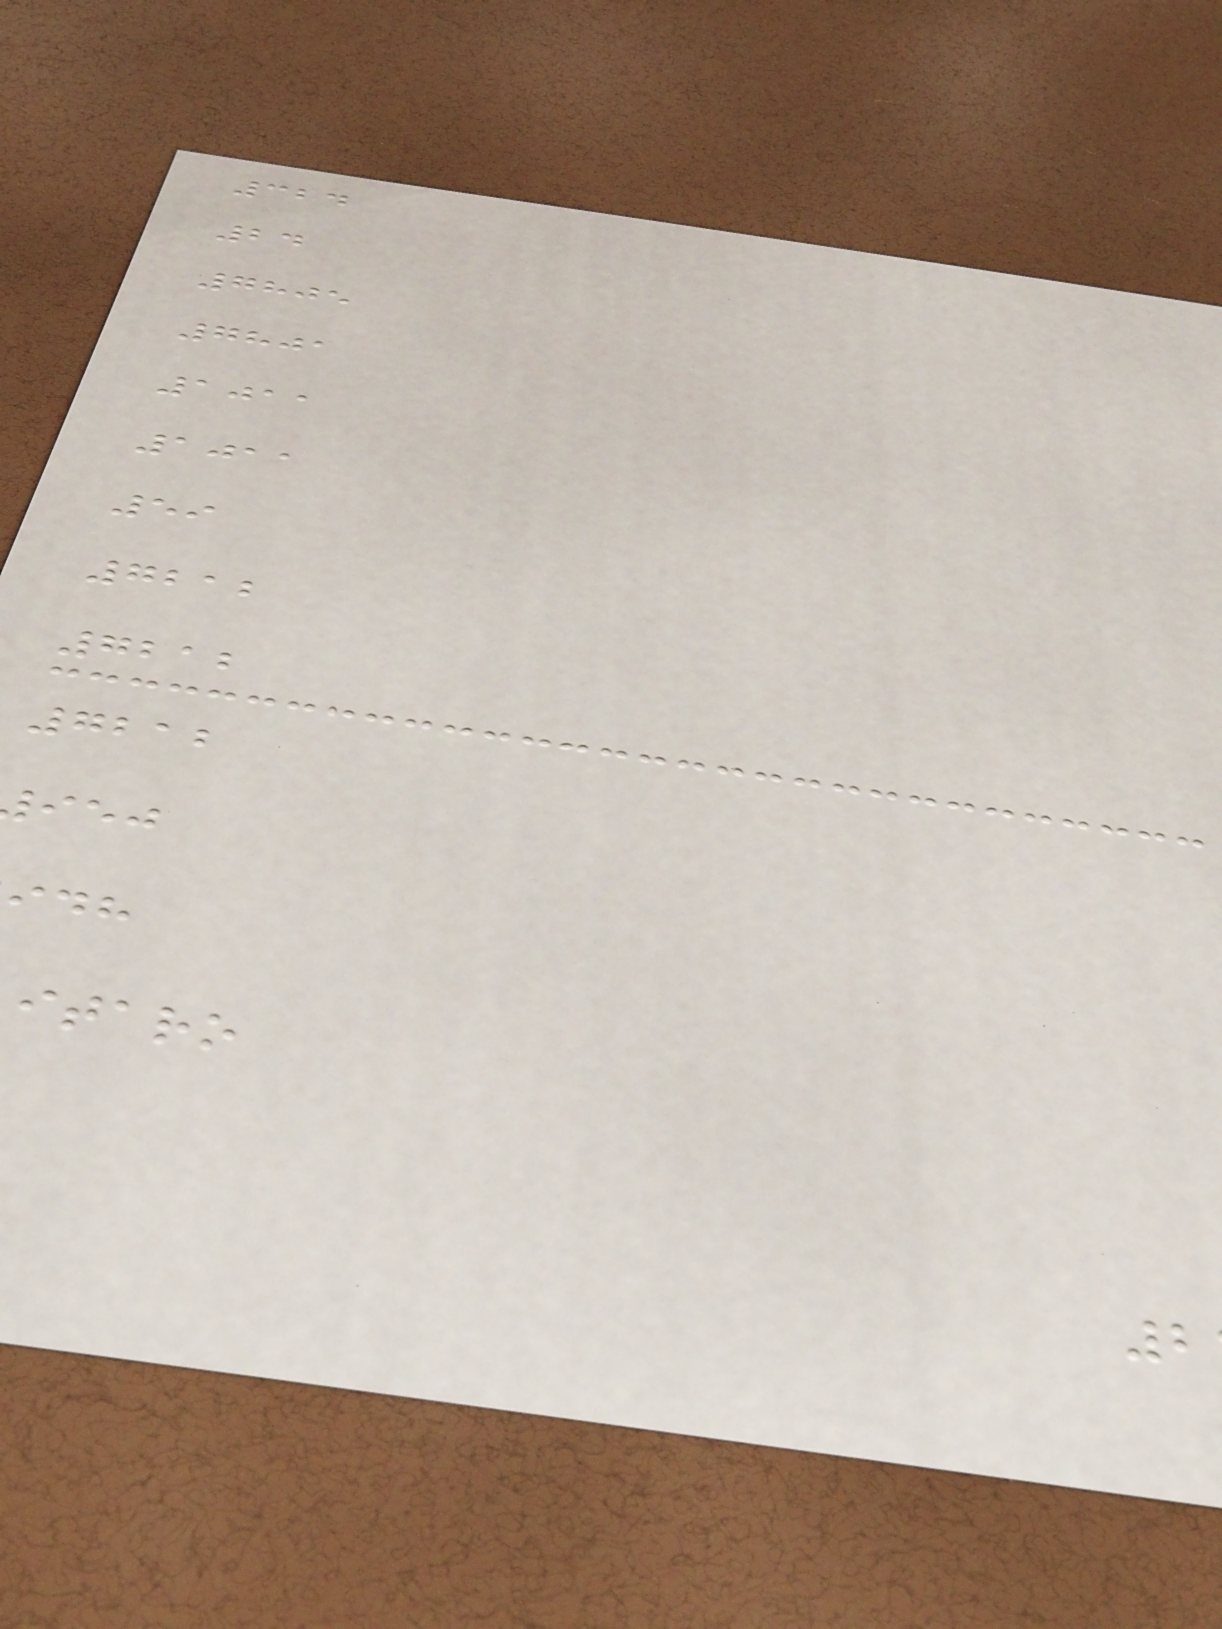324
24
7805
7801
1011
1011
59
7212
7212
7212
itaro
